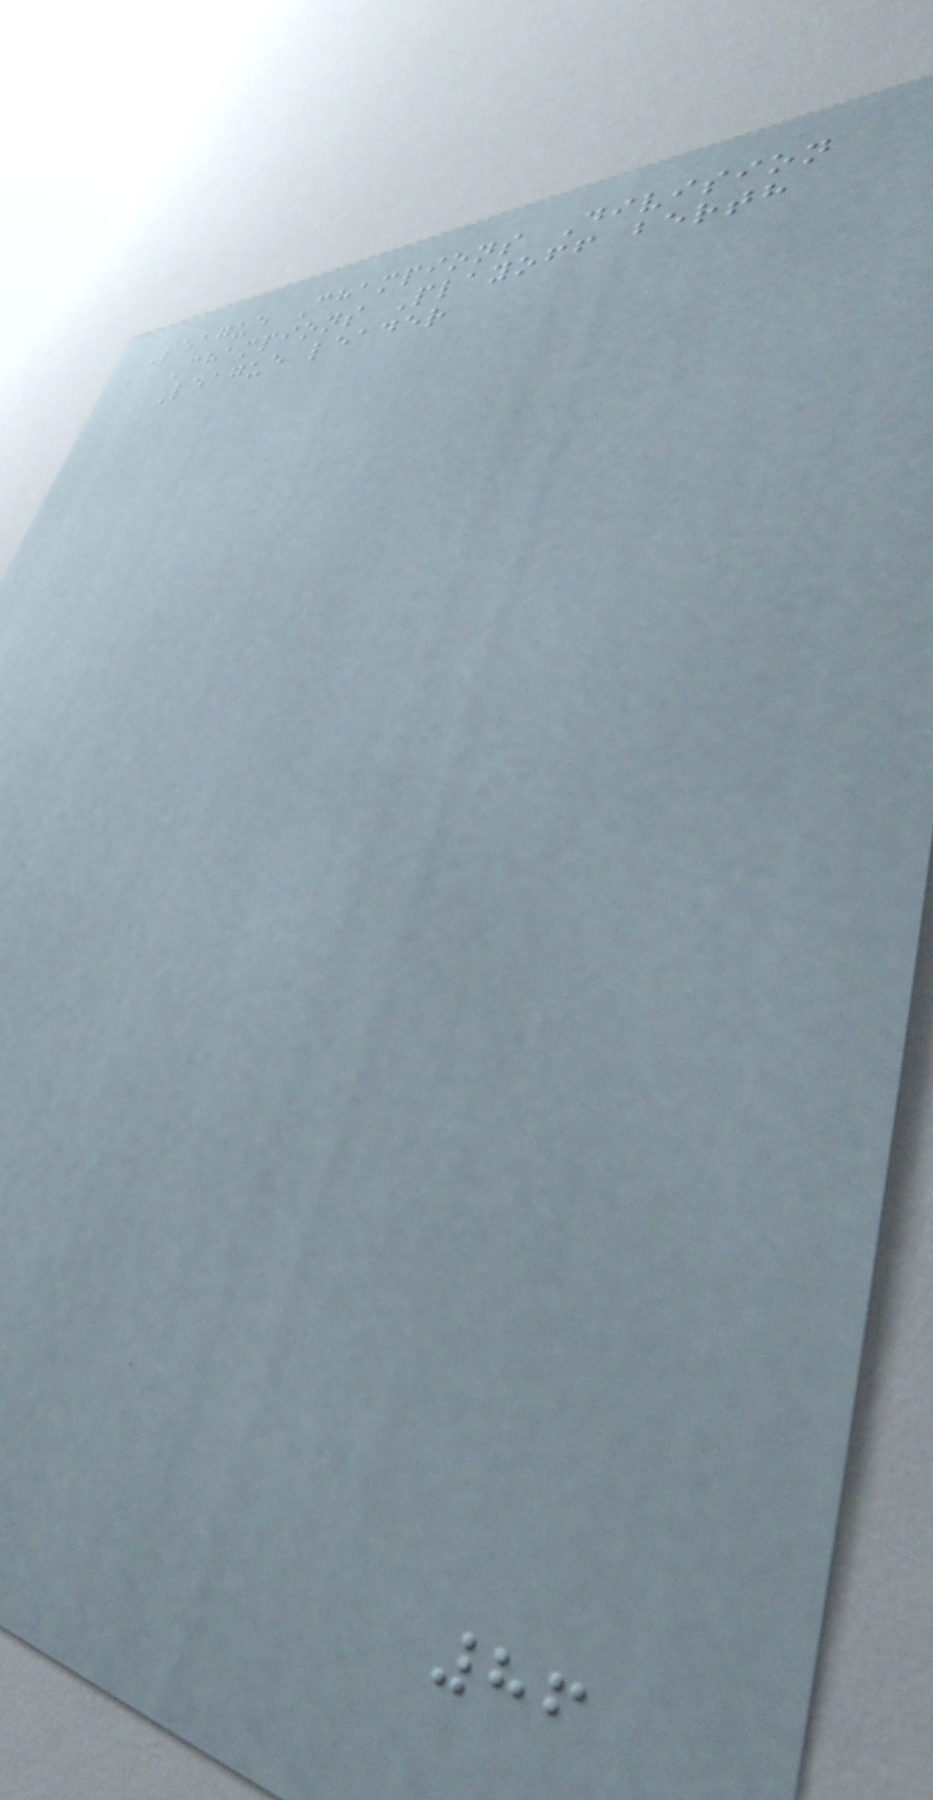League Champions Division
Champions Playoff berth
League leader
86
